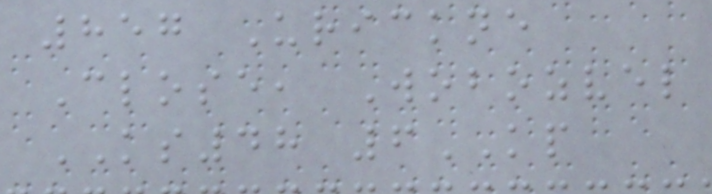857 Urickne
Close, Wobozvel
KS48 6KP
